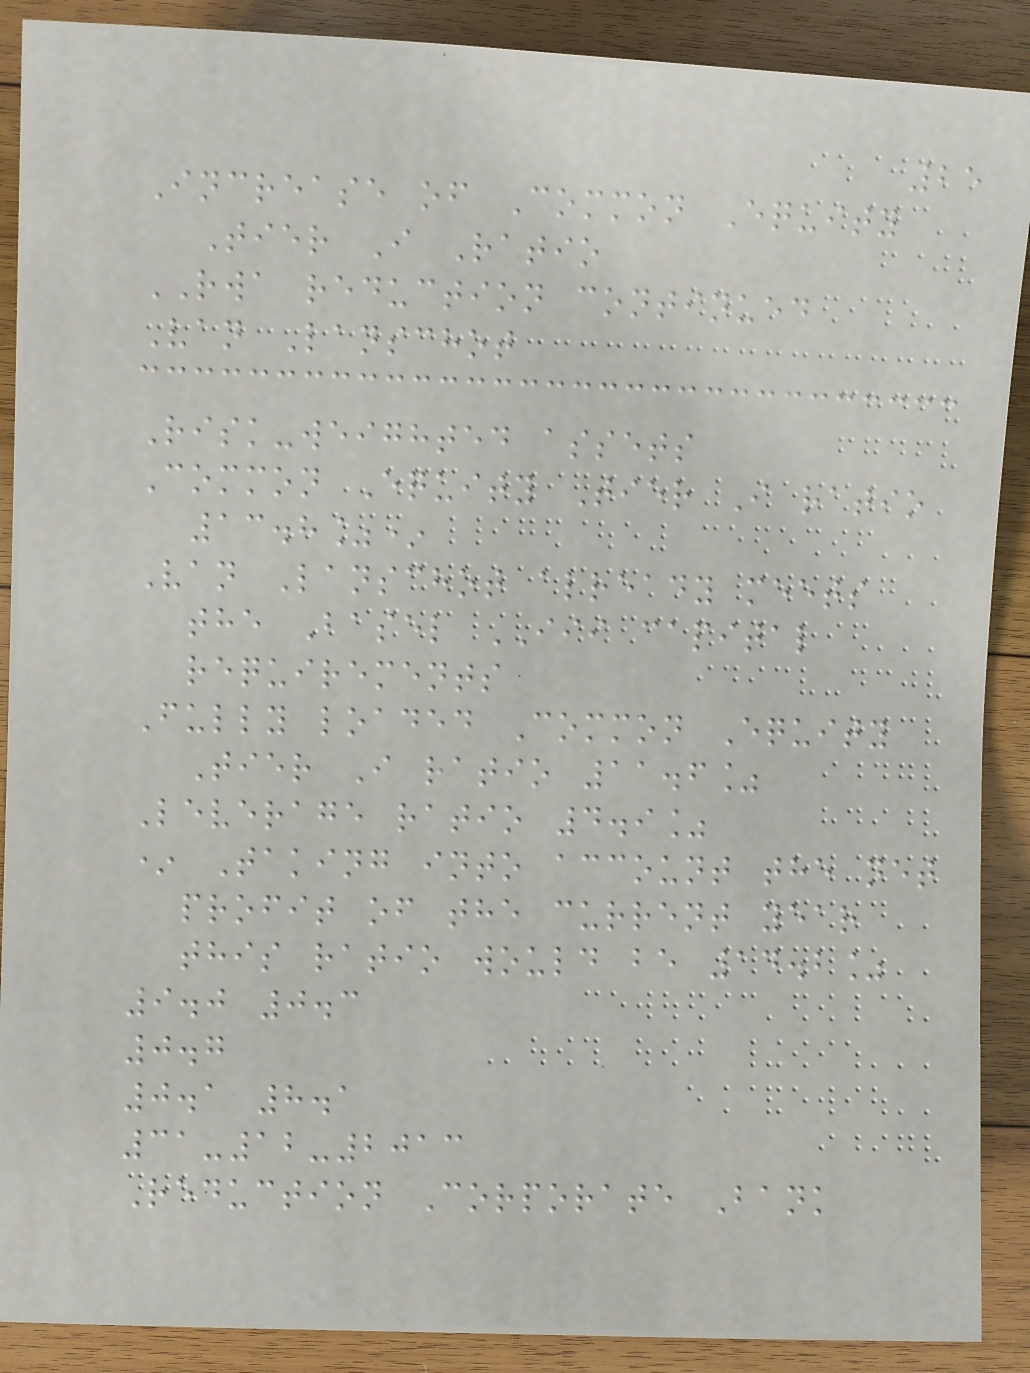25
Increase of Common Equity
Tier I Ratio
RWA reduction continued
Van Lanschot
Risk-weighted assets
Common Equity Tier I ratio
13.8%*
Van Lanschot already meets
the Basel III capital
requirements
Fully loaded Common Equity
Tier I ratio 11.6%
Leverage ratio 4.9%
* Taking into account the net
profit of the current year
this ratio would be 14.2%
9.0 0.3
0.7
0.1 8.1
31-12-2013
Reduction Corporate Bank
